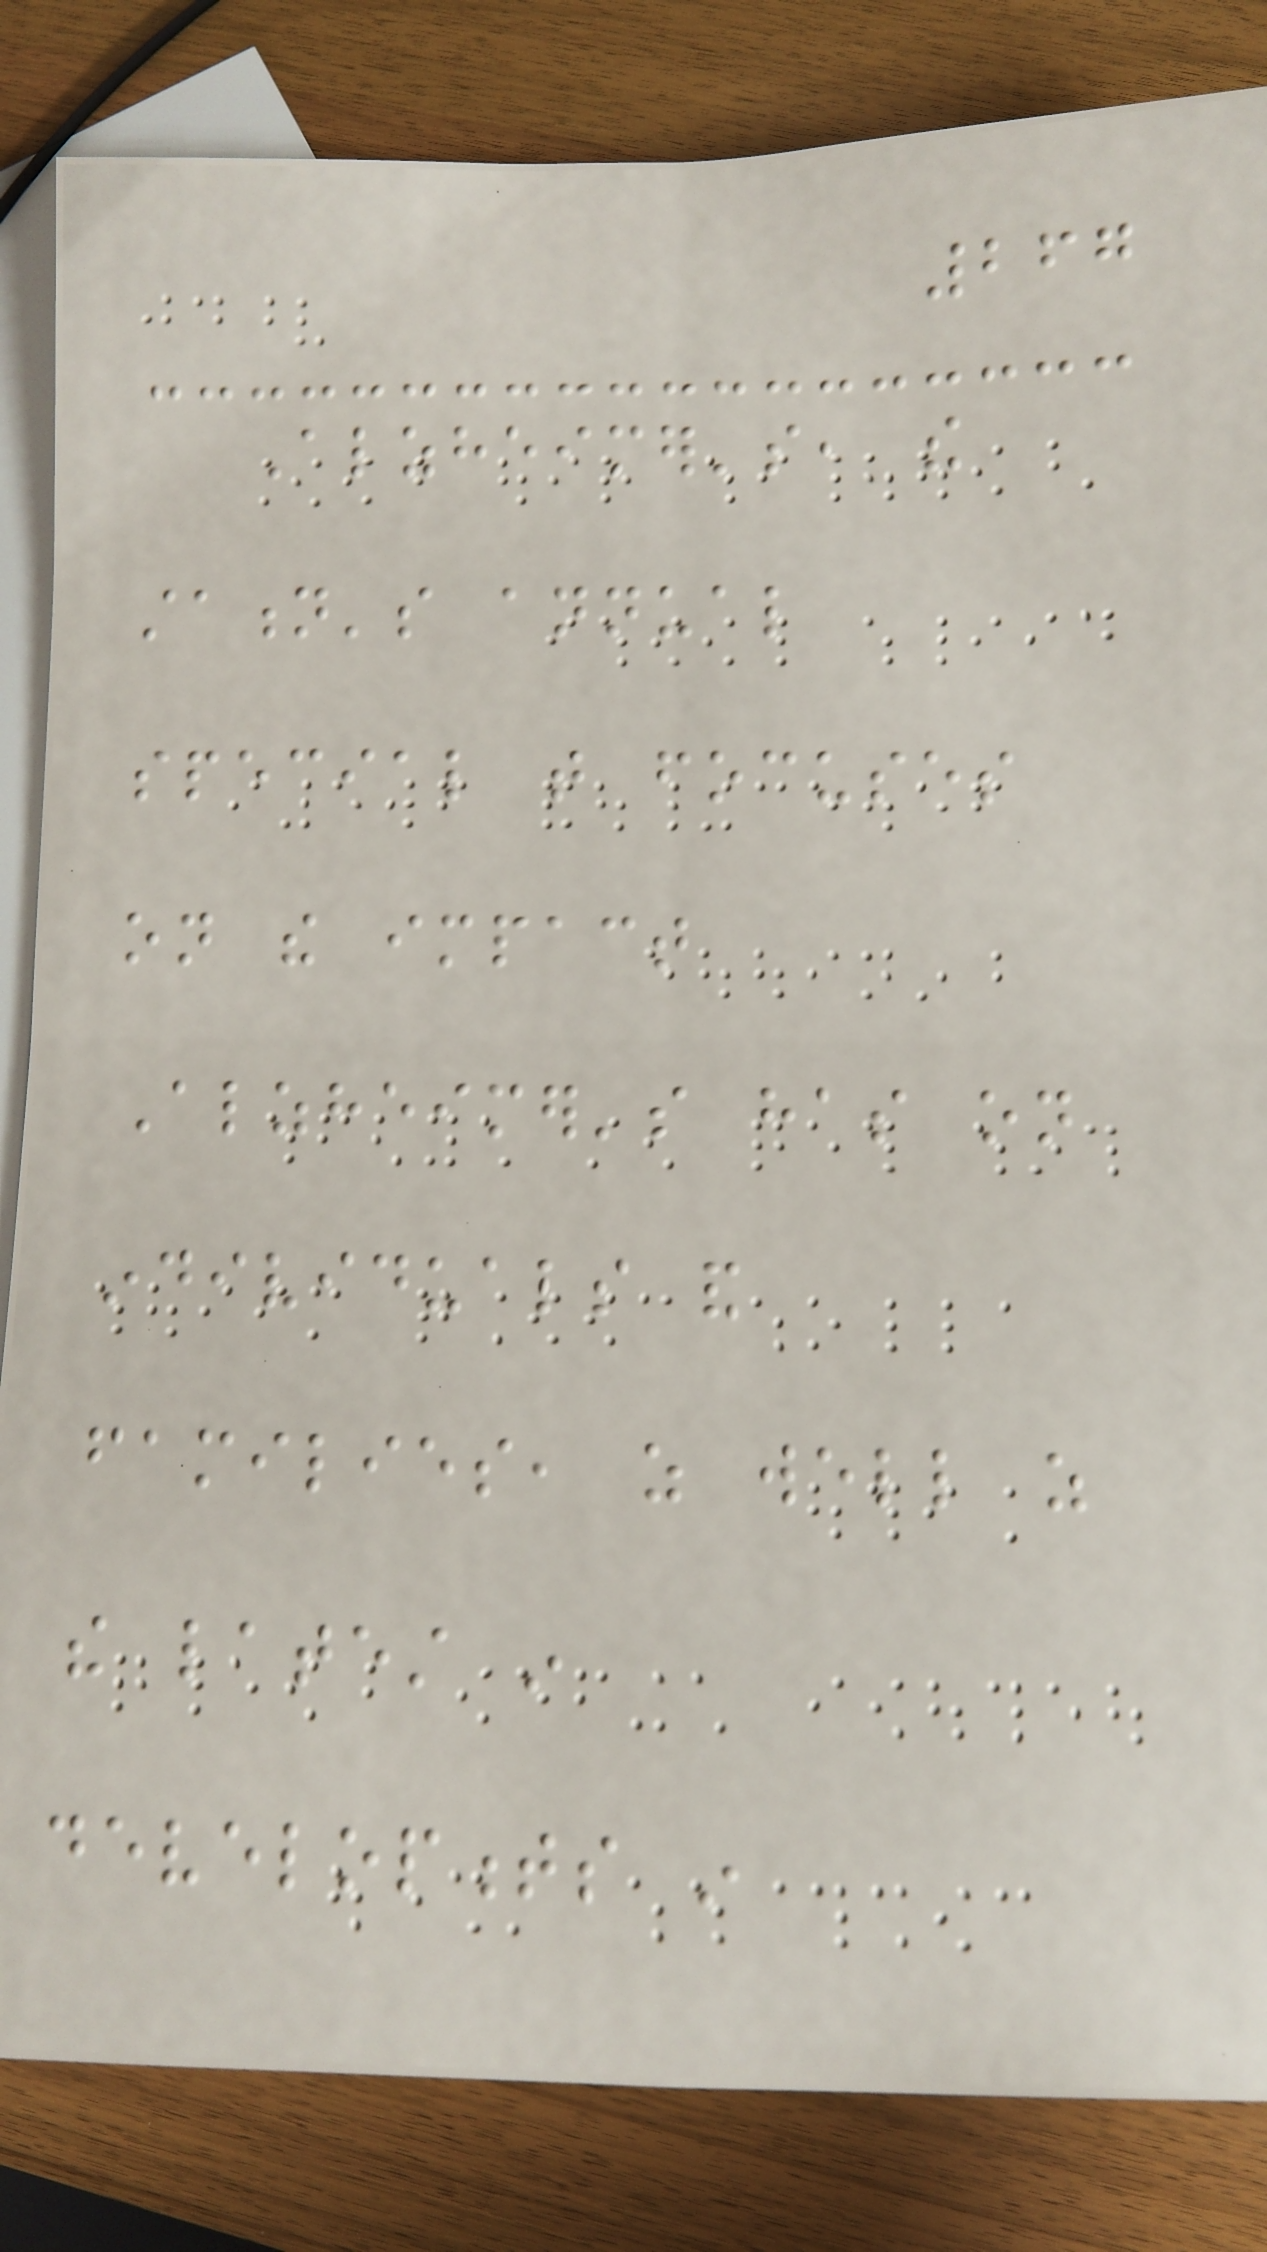267
Alzheimer's, the
station's annual
special that focuses
on the impact
Alzheimer's has on
individuals and
families, as well as
the latest in
developments in
